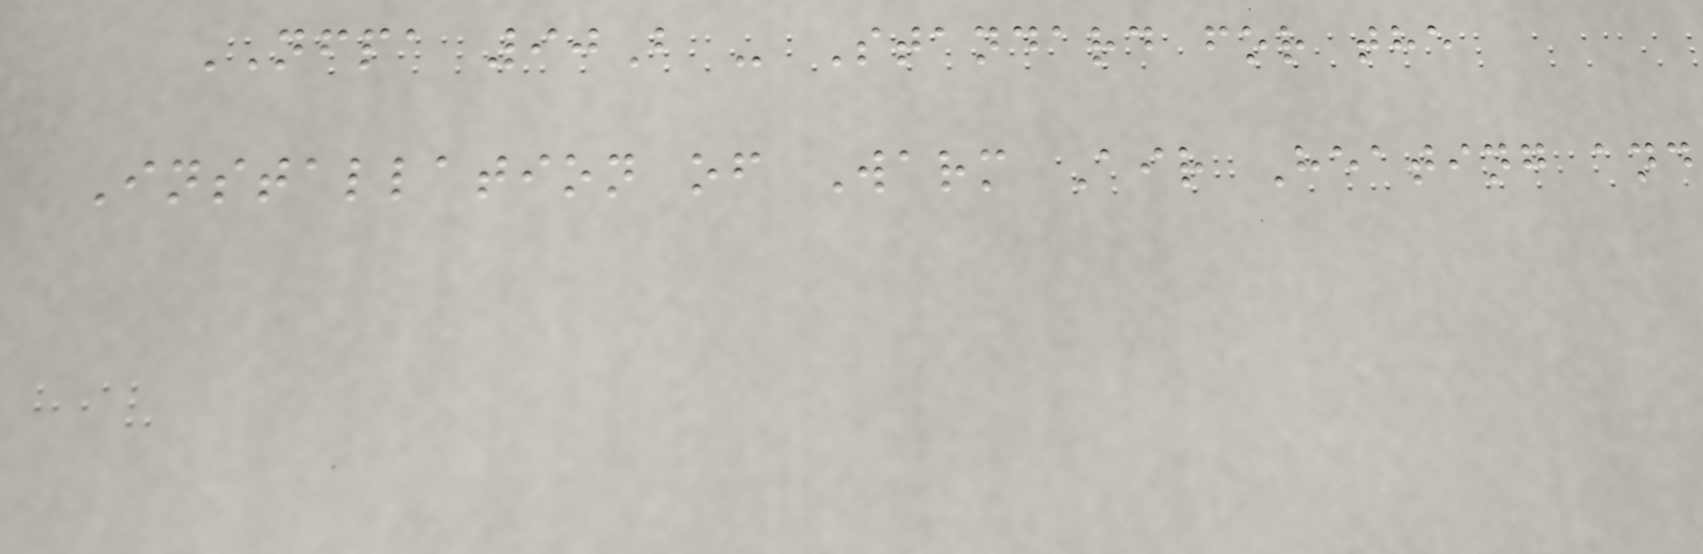NFPA 90B - Standard for the
Installation of Warm Air Heating and
